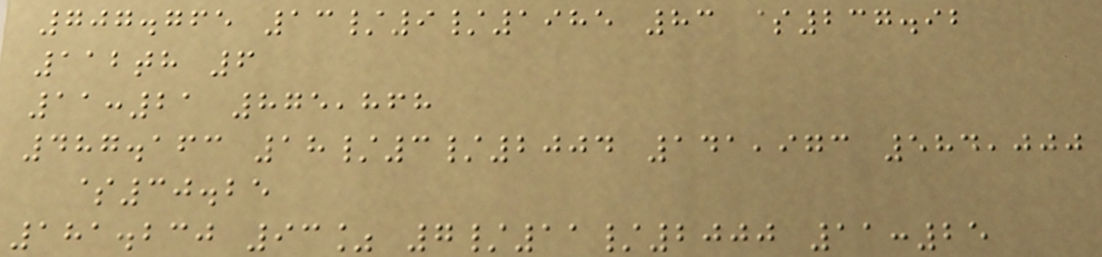707.765 13/9/1985 83 $237.92
112th 6
11:21 875,868
487.163 18/3/2004 141,973 584,000
$30.25
181.230 93% 7/11/2000 11:25
